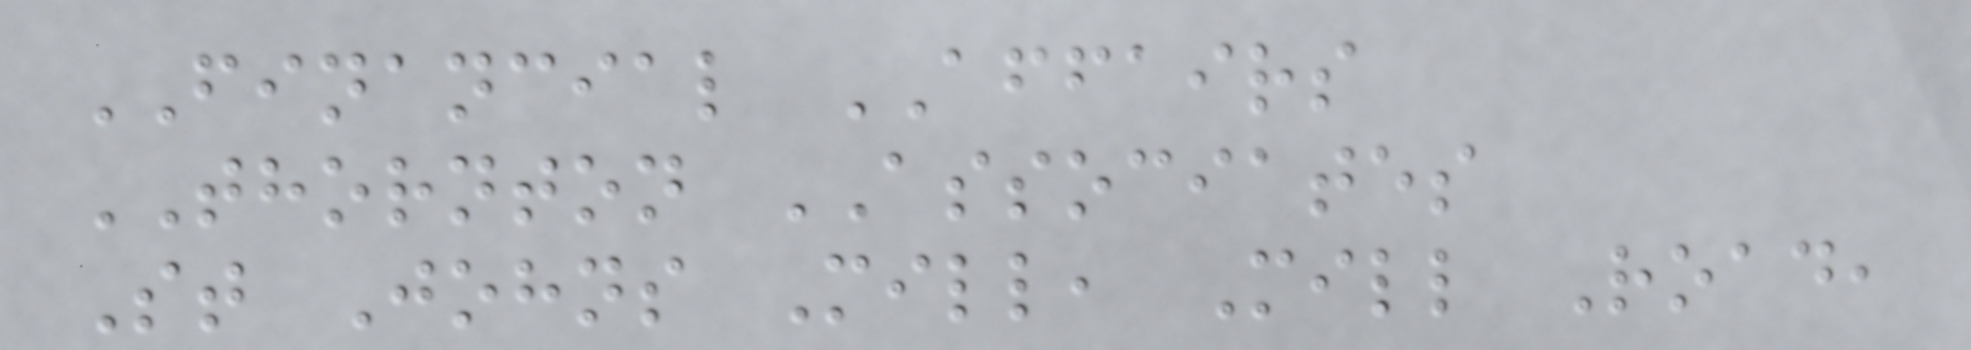FINANCIAL AFFAIRS
THORNTON ASSOCIATES
St Johns Mill, Mill Road,
